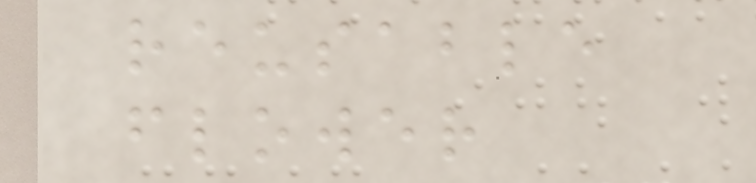reusable
flower
